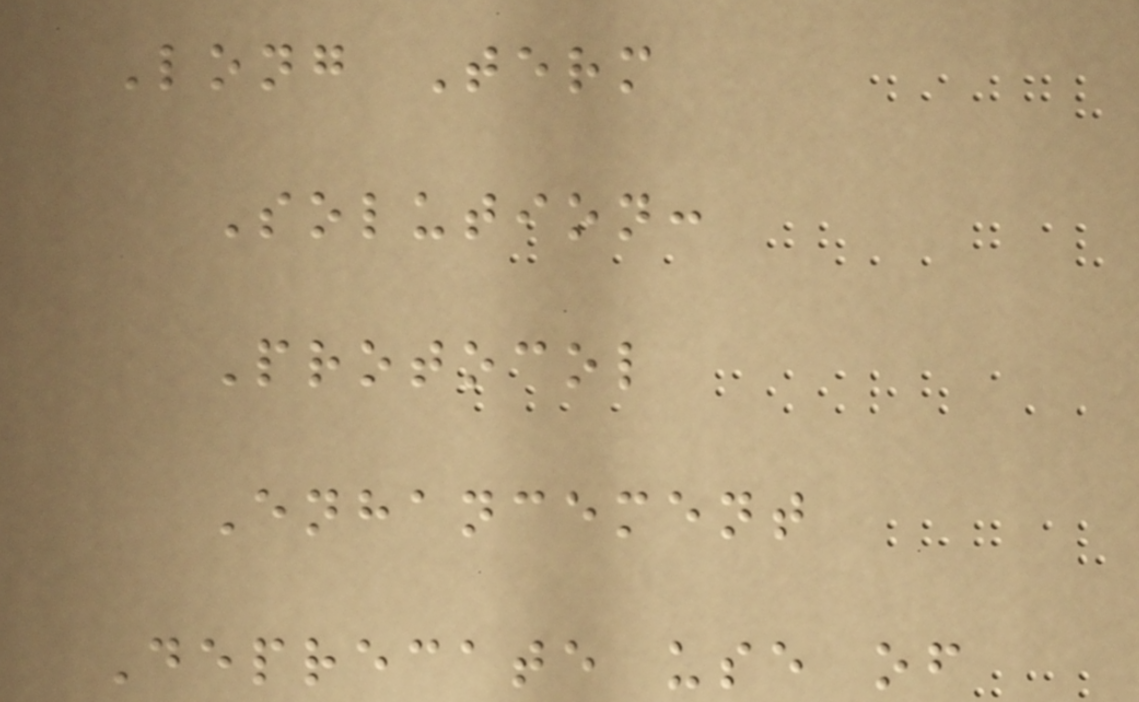Long Term
Solution:
Protocol
Enhancement
Deprecate use of
